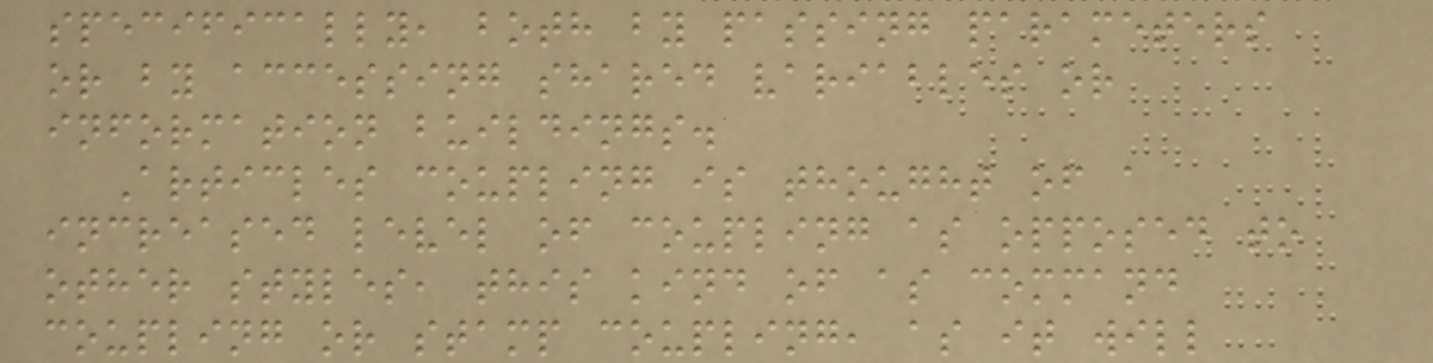specifically, both by passing parameters
or by accessing shared variables or
information buildings.
Articles coupling is thought of a
increased level of coupling as opposed to
other styles, this kind of as command
coupling or stamp coupling, as it will
